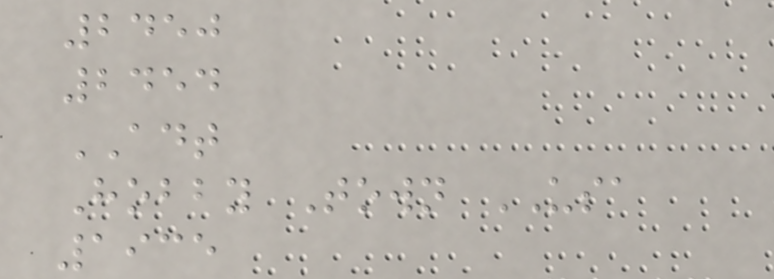2450
2454
ADT
Hobby Town USA
1935
